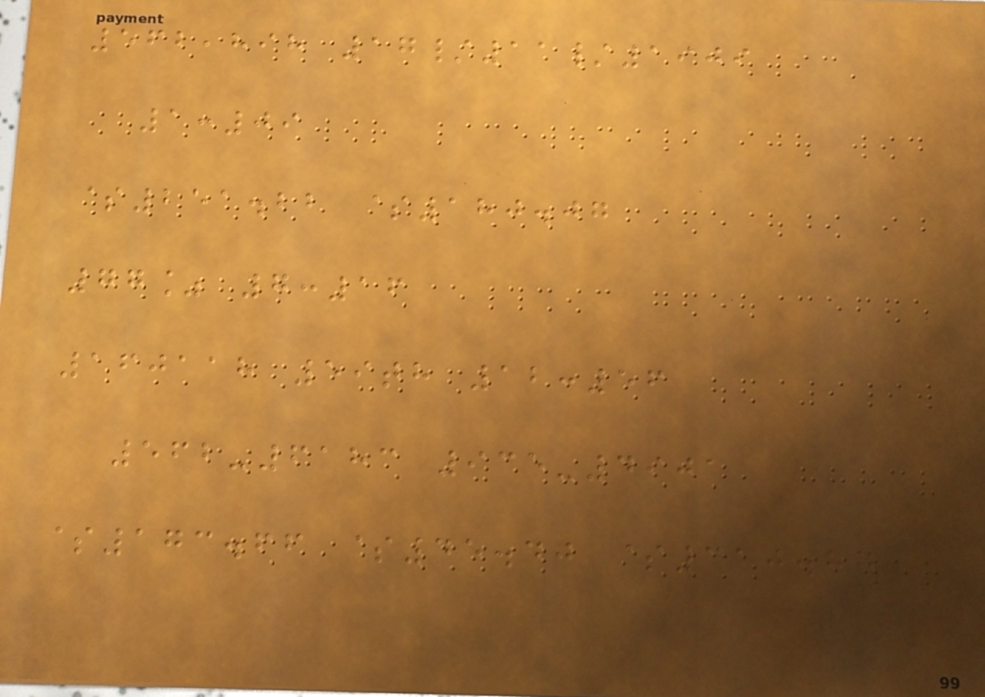562,898 17/11/1909
1:09
$251.22 $180.07
77% 7:16
160118 59th 12:56
562-6183 935-4901
$173.66 $45.40 $310.87
